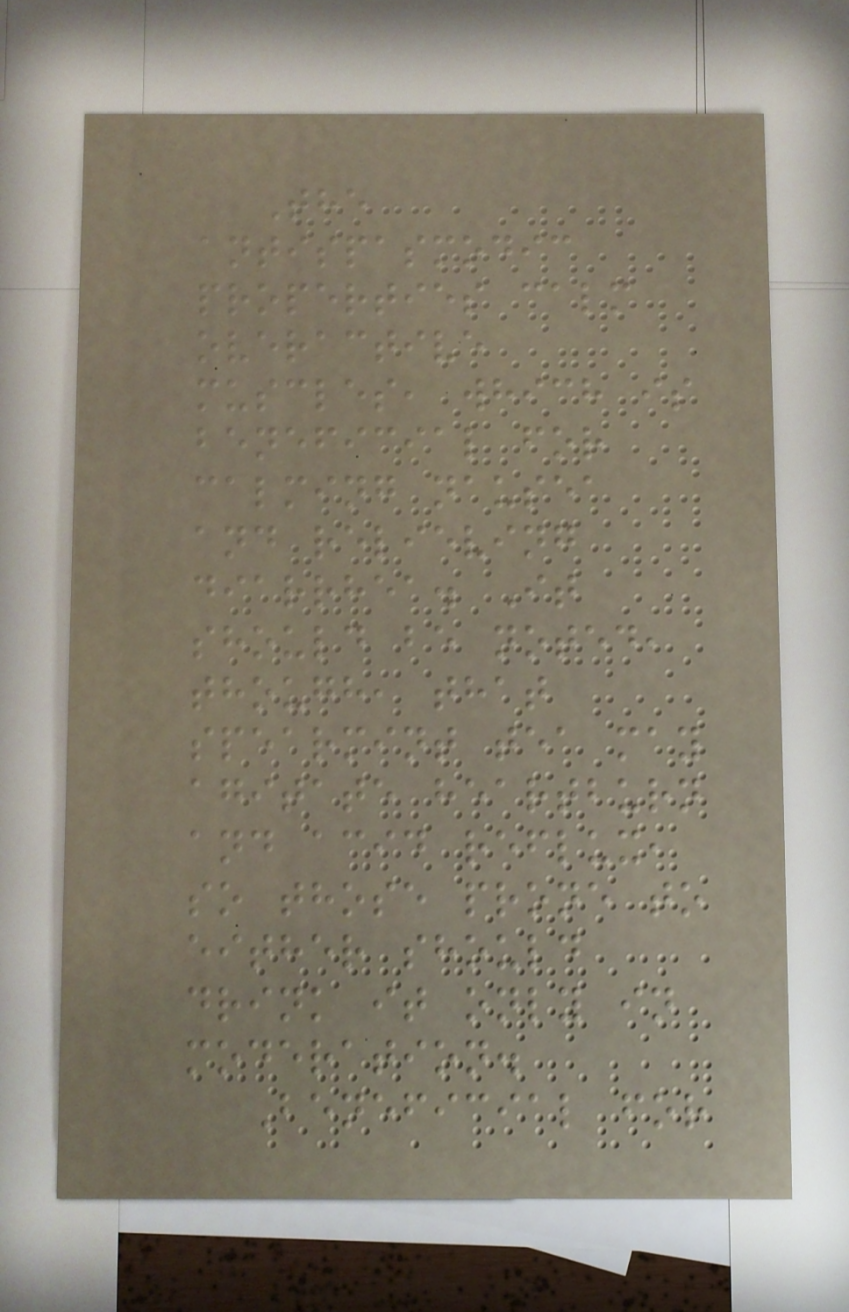The
antispasmodic
properties calm
overactive
muscles, which is
beneficial for
calming nausea
and relieving
diarrhea. It
should be noted,
though, that
spearmint tea may
agitate heartburn
and acid reflux,
so those prone to
either should
drink it only in
moderation.
Beneficial for
